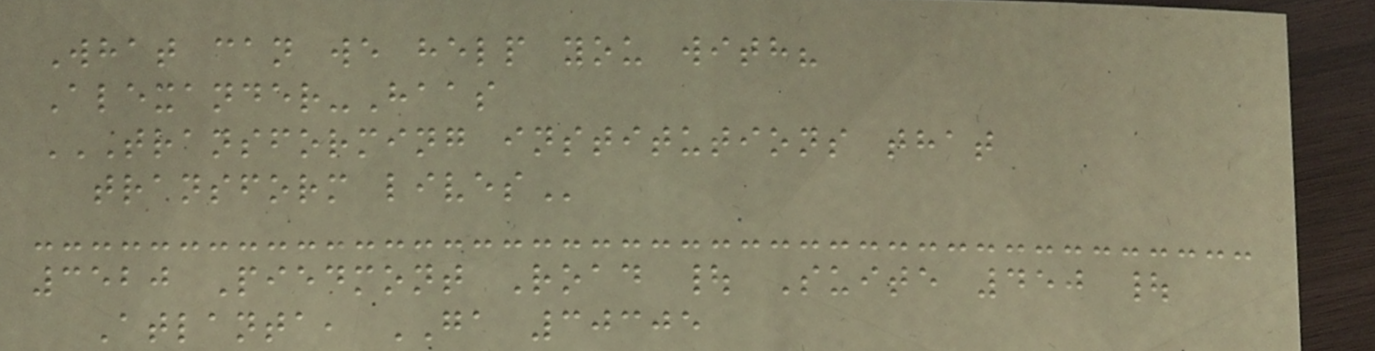What can we help you with?
Alexander-Haas
TRANSFORMING INSTITUTIONS THAT
TRANSFORM LIVES
3520 Piedmont Road | Suite 450 |
Atlanta, GA 30305
